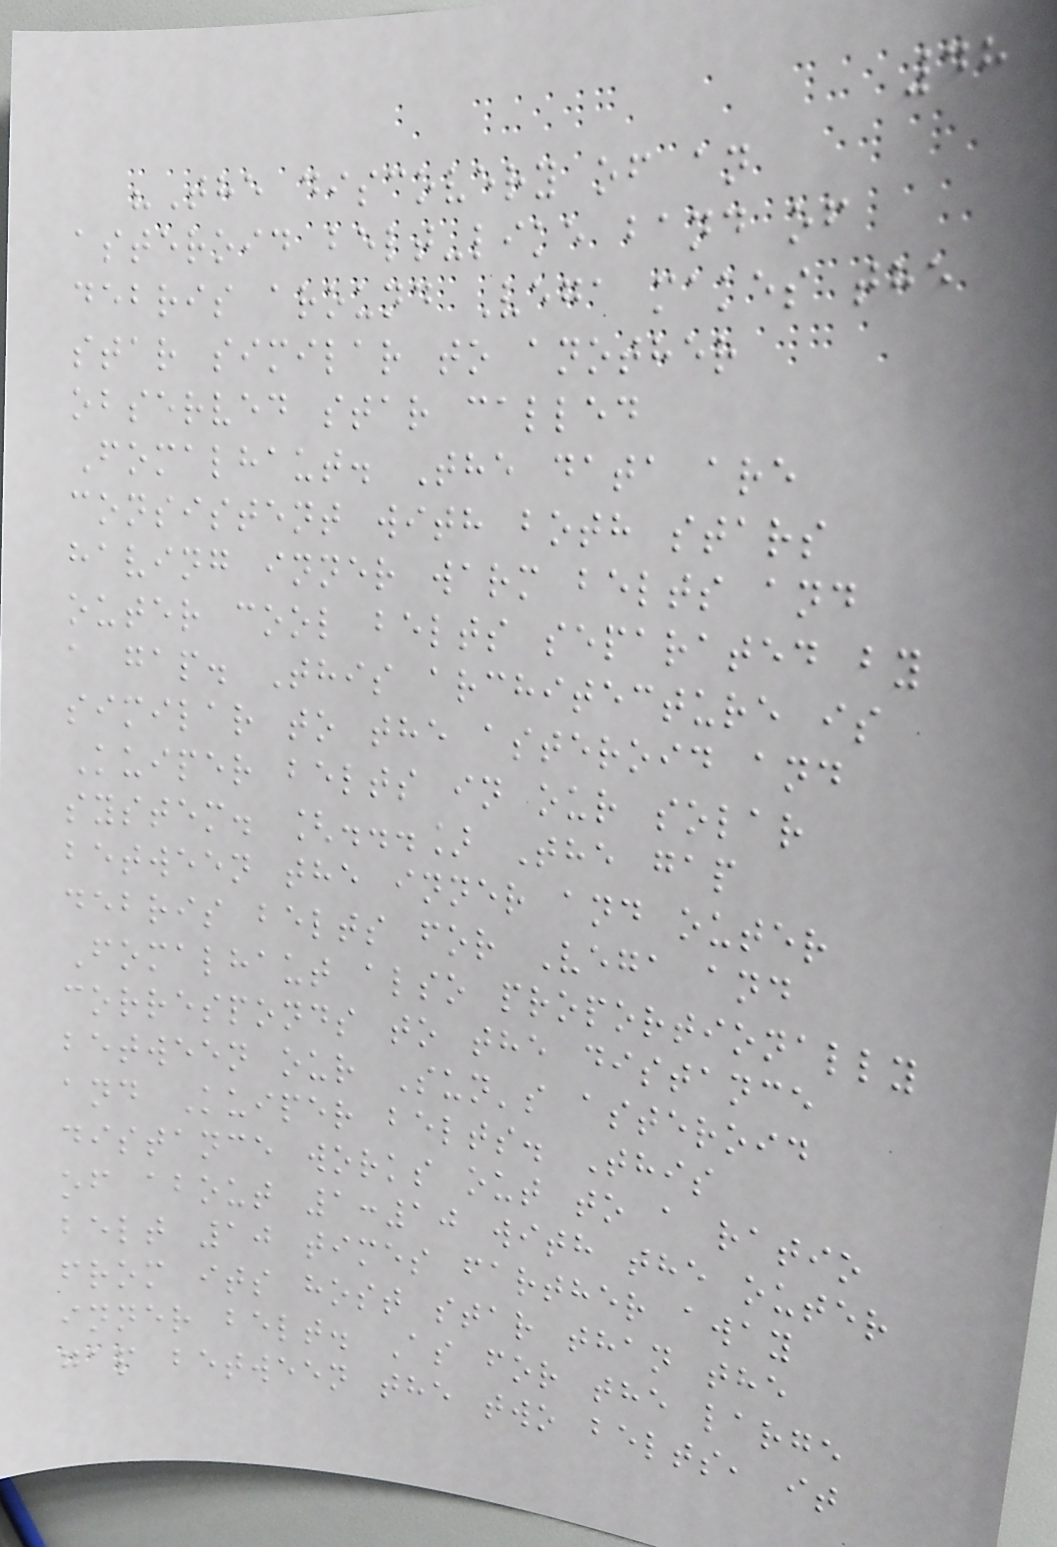48
"The discovery of an
asteroid belt-like band of
debris around Vega makes the
star similar to another
observed star called
Fomalhaut. The data are
consistent with both stars
having inner warm belts and
outer cool belts separated by
a gap. This architecture is
similar to the asteroid and
Kuiper belts in our solar
system. [...] The gap
between the inner and outer
debris belts for Vega and
Fomalhaut also proportionally
corresponds to the distance
between our Sun's asteroid
and Kuiper belts. This
distance works out to a ratio
of about 1:10 with the outer
belt 10 times farther away
from its host star than the
inner belt. As for the large
gap between the two belts, it
